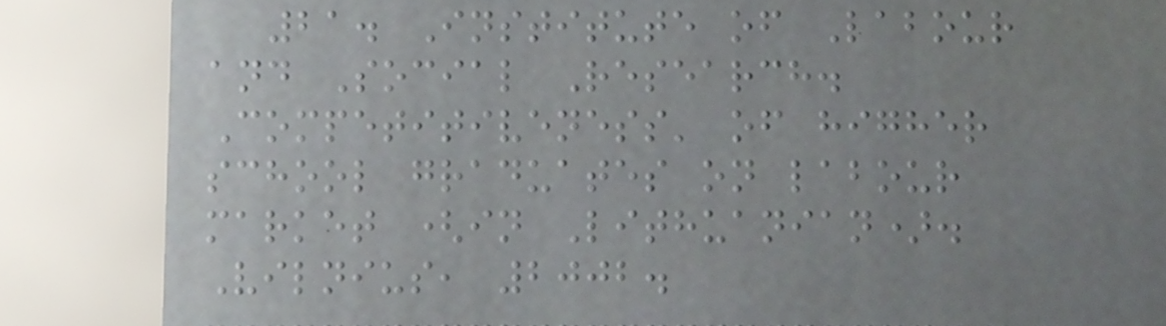21. Institute of Labour
and Social Research.
Competitiveness' of higher
school graduates on labour
market (in Lithuanian).
Vilnius, 2002.
